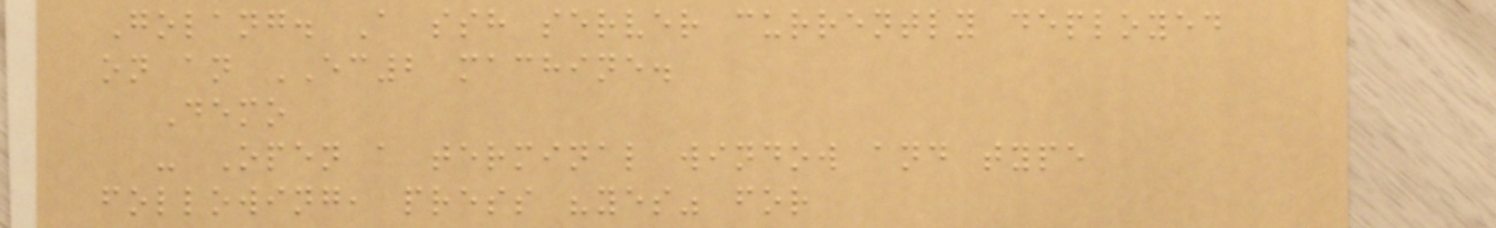Golang. A ssh server currently deployed
on an EC2 machine.
Demo
- Open a terminal window and type
following, press "yes" for
